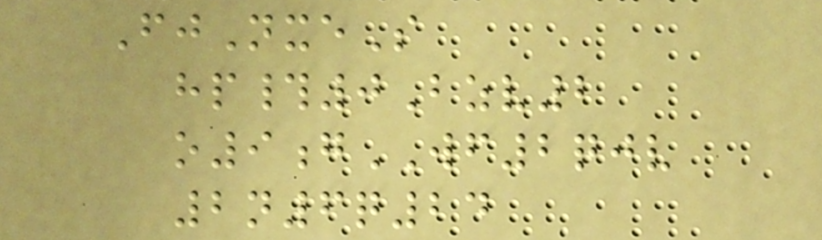FjNxeS
hp#0Bzv2
o9gWF2qjv
2n6q24
